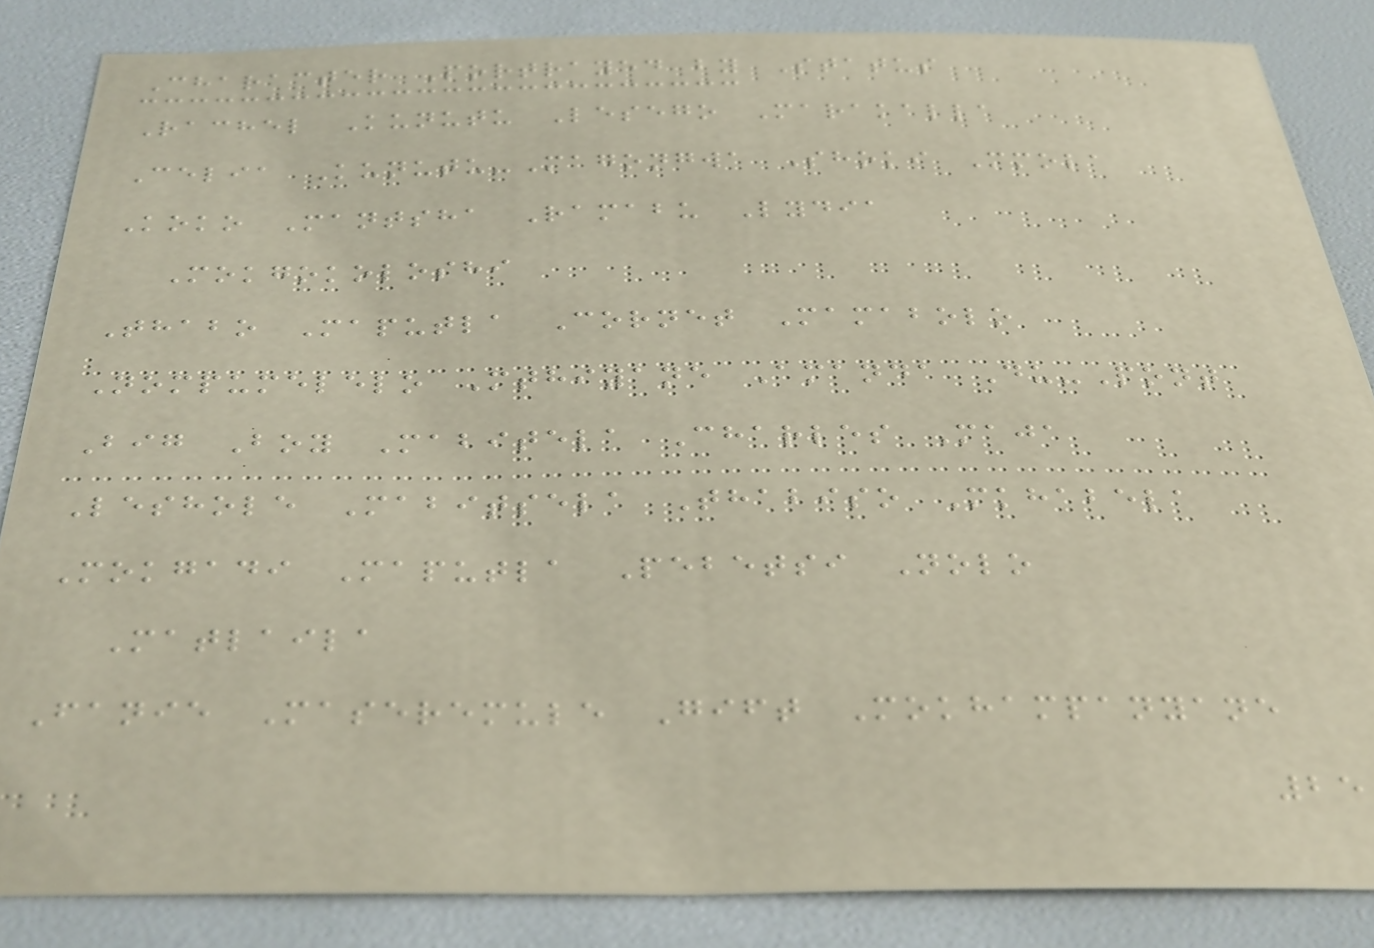Character Portrayed by Status
Rachel Kunutu Lesego Marakalla
Celia Kunutu-Magongwa Shoki Mmola
Koko Mantsha Ramabu Lydia
Mokgokoloshi
Thabo Maputla Cornet Mamabolo
Nompumelelo Mthiyane Amanda Du-Pont
Big Boy Mabitela Charles Maja
Leshole Mabitsela Thabiso Mkhabela
Mokgadi Maputla Pebetsi Nolo
Matlaila
Fanie Maseremule Gift Mokhampanyane
25
